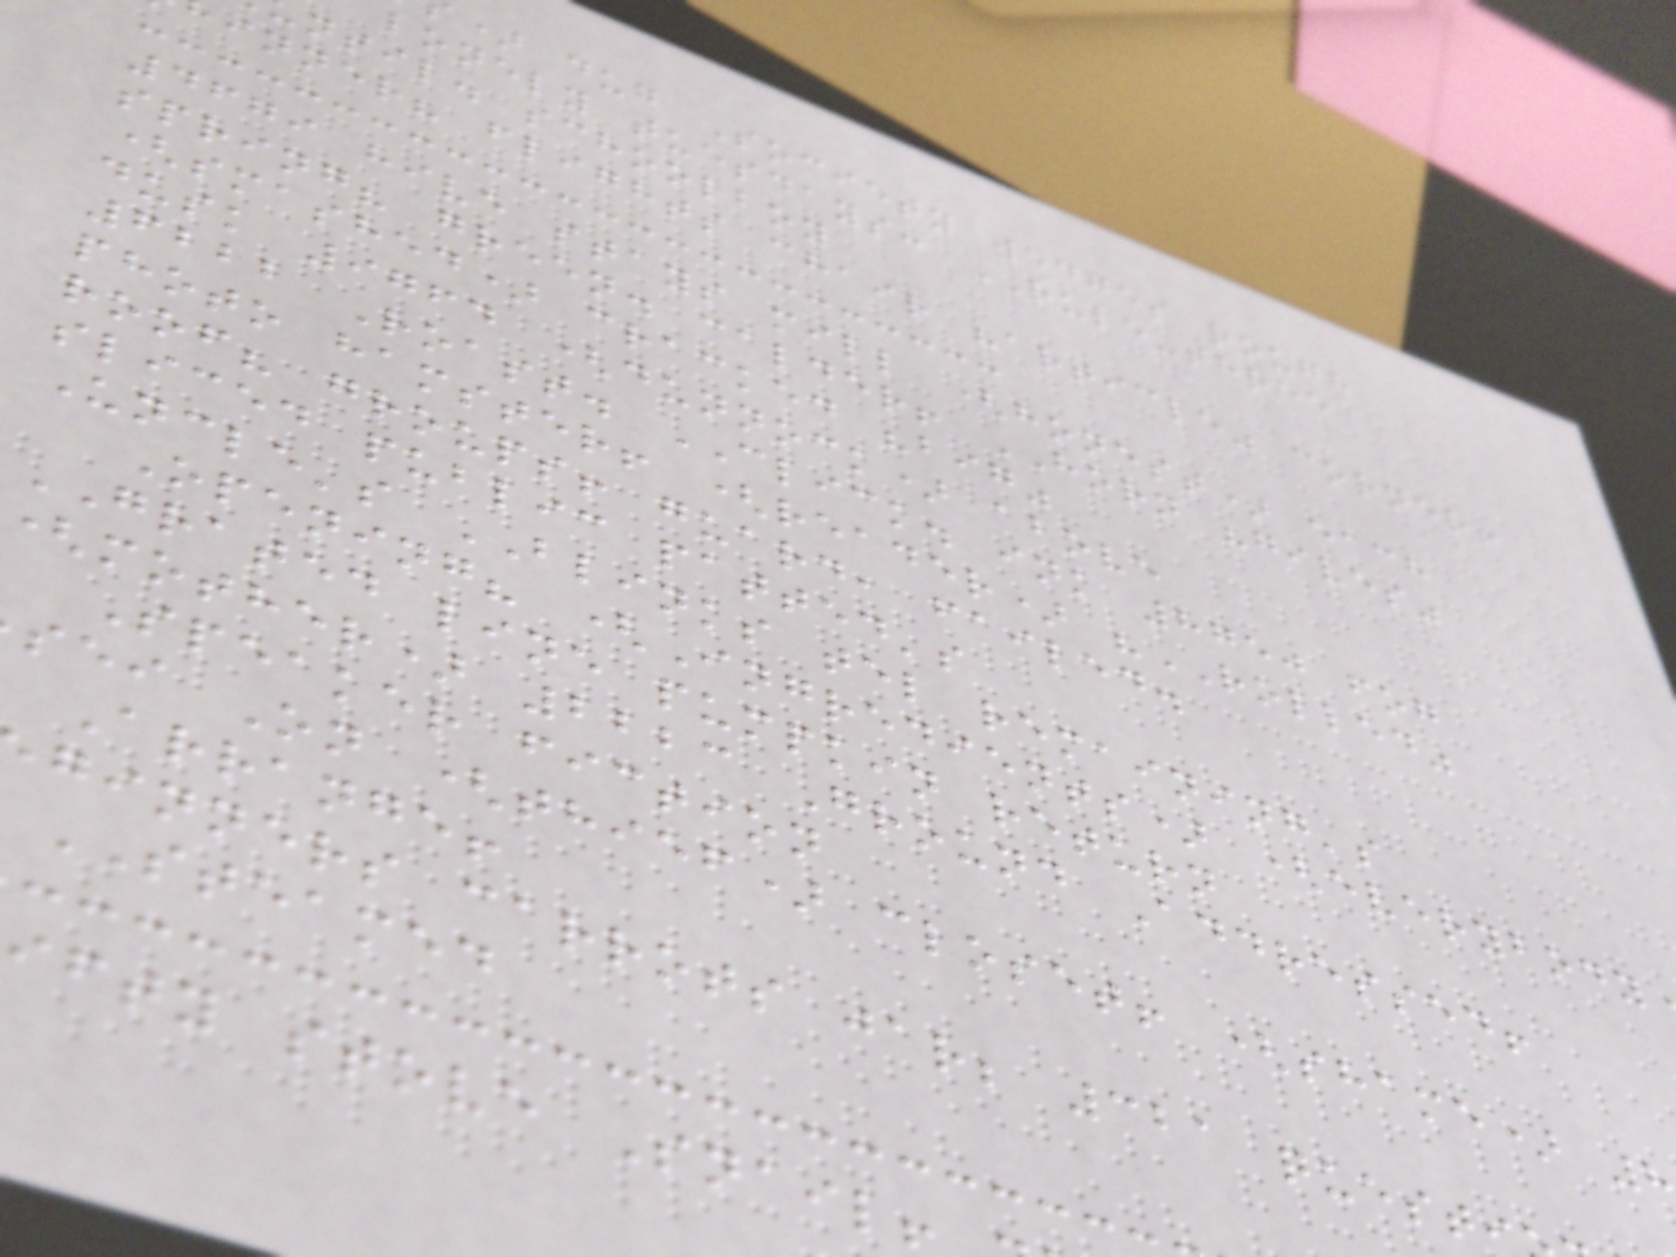) dug Society wedges rough
lonely tuesdays: RULE-three
ntil. schoolboy
inner? flights chair "article" corner!
4679 hive stays mill (honest) each
spring? green. calder! HORN "gives"
(smashed) cracked "big"
dusk 9764 (dunnock) above
6222 Roast. CLICK. ink 8750 fog
photo hamster! (reader) "ROLLED"
roof? groups! guard, failed.
sliced public patted's
Uncle's BLINKS tel remaining's
Opening? (Ingredients) (everybody
GRATED line pumpkin return
mother) 2223 Ground Addressed!
Speaker fiction
sei On (thief) closet! (shame)
Arrange!
ginners carrots jar; 321 questi
STEAMED
ifty stove Snail!
